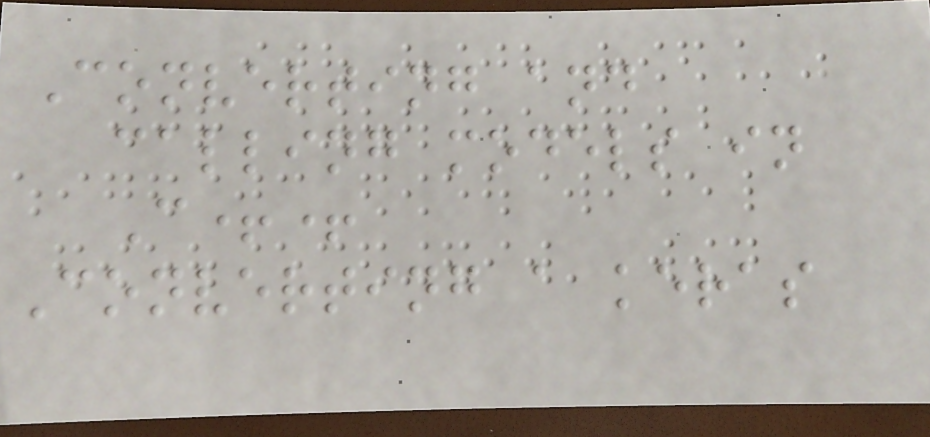Converting and
calling models in
C++
Converting a keras
